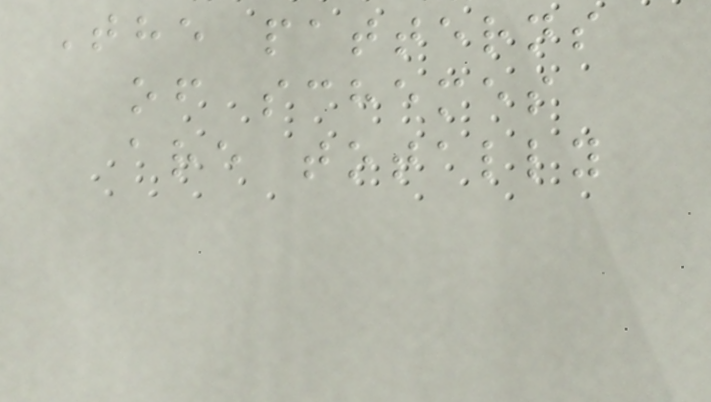The patterns
of schemes
are totally
